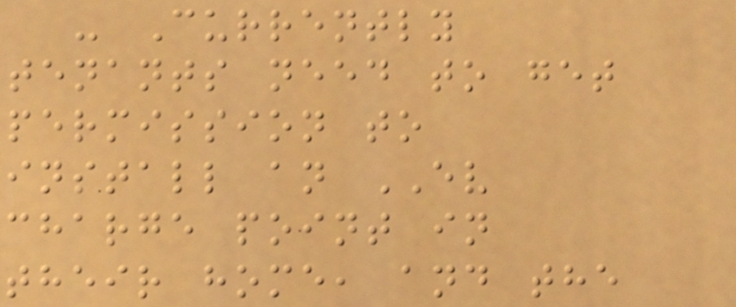- Currently
tenants need to get
permission to
install an EV
charge point in
their home, and the
